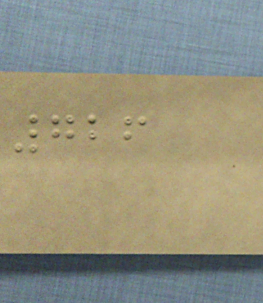726
